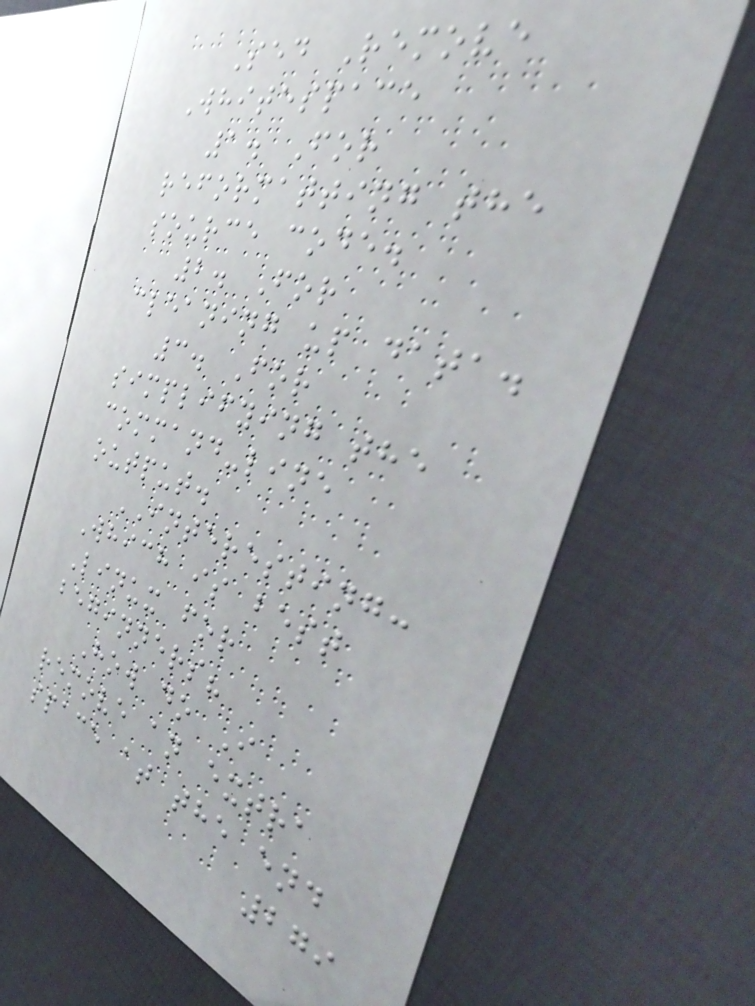Sed Remove
Whitespace
1. For
reformatting the
source code.
2. For
cleaning up data.
3. For
simplifying the
command-line
output.
INTERESTING:
Which is best
Linux for
beginners?
How do I
remove an extra
space at the end
279
